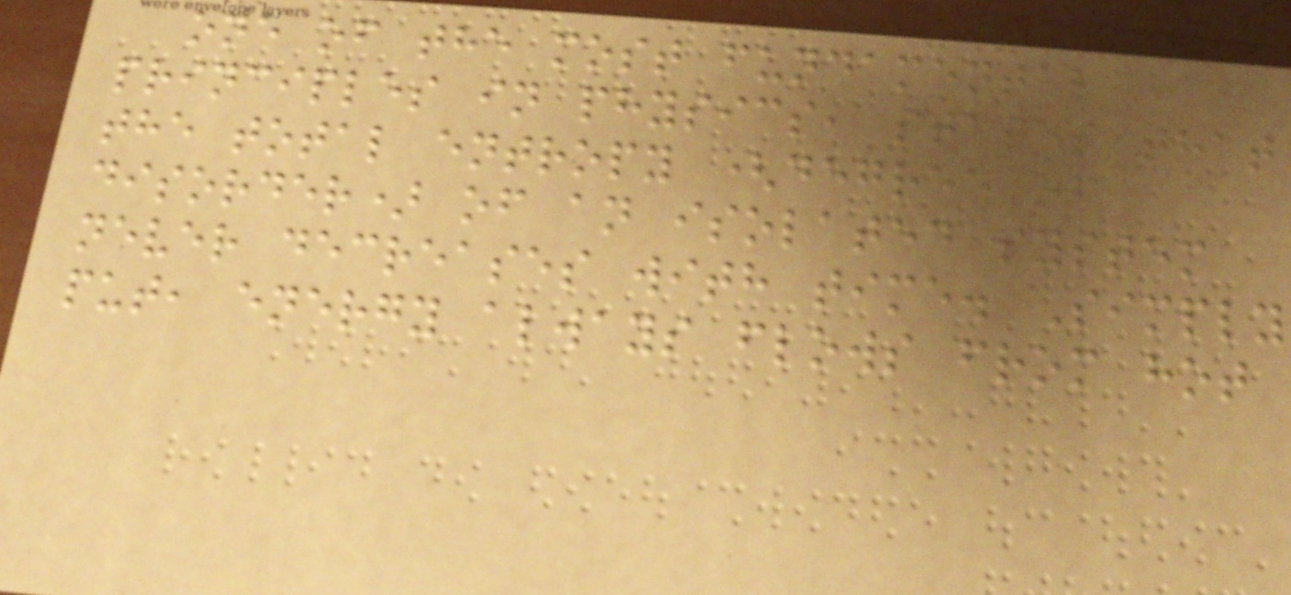one of the most fundamental
principles in physics, states that
the total entropy (degree of
disorder) of an isolated system
never decreases with time. Simply
put, energy always flows from hot
